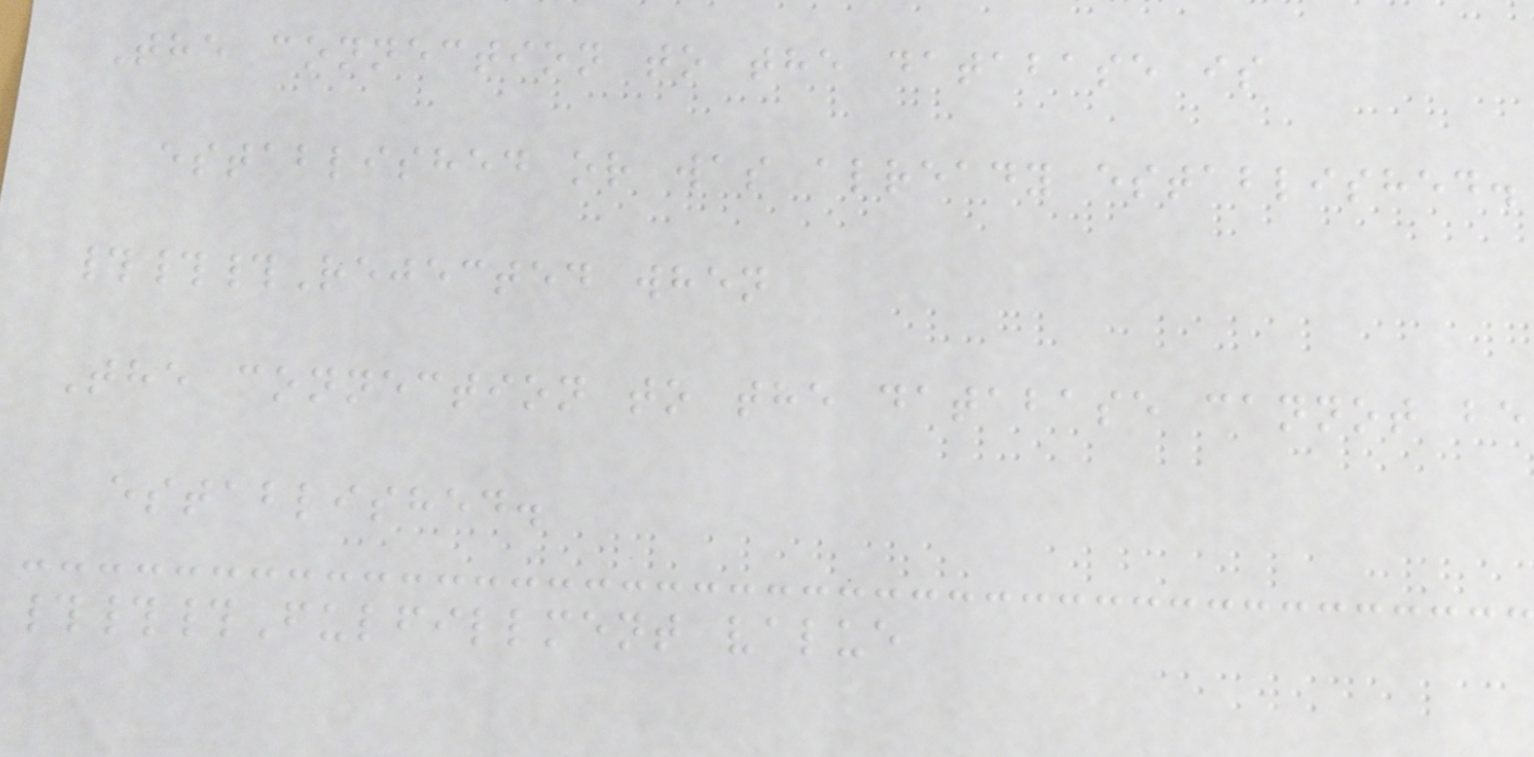The connection to the database is
established or was already established.
###Rejected when
The connection to the database cannot be
established.
###Fulfillment value
